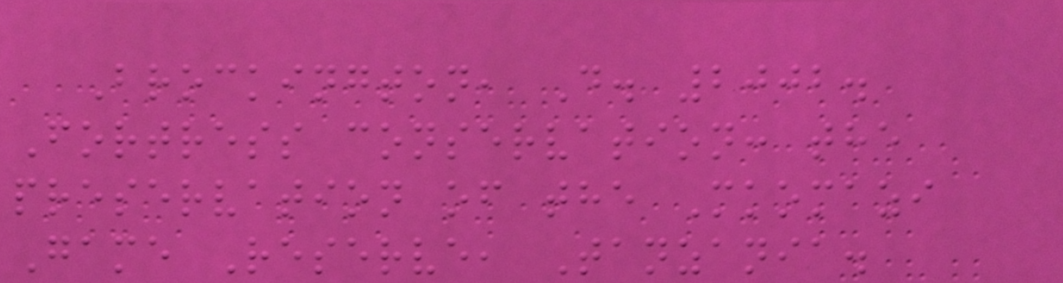Brockington, D. 2002.
Fortress conservation: the
preservation of the Mkomazi
Game Reserve, Tanzania.
